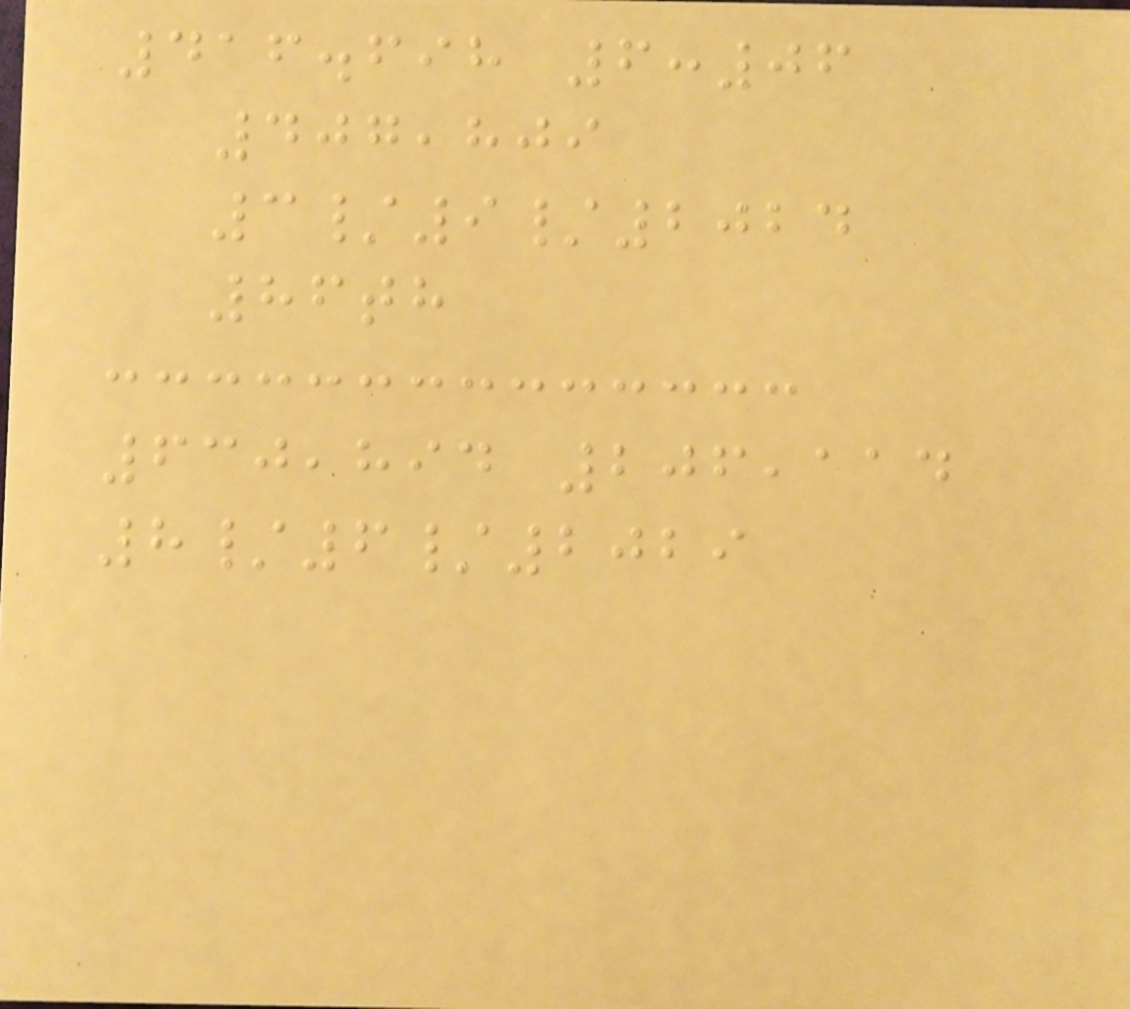416.698 6:06
407,809
3/9/2024
86th
630,894 206,114
8/6/2029
